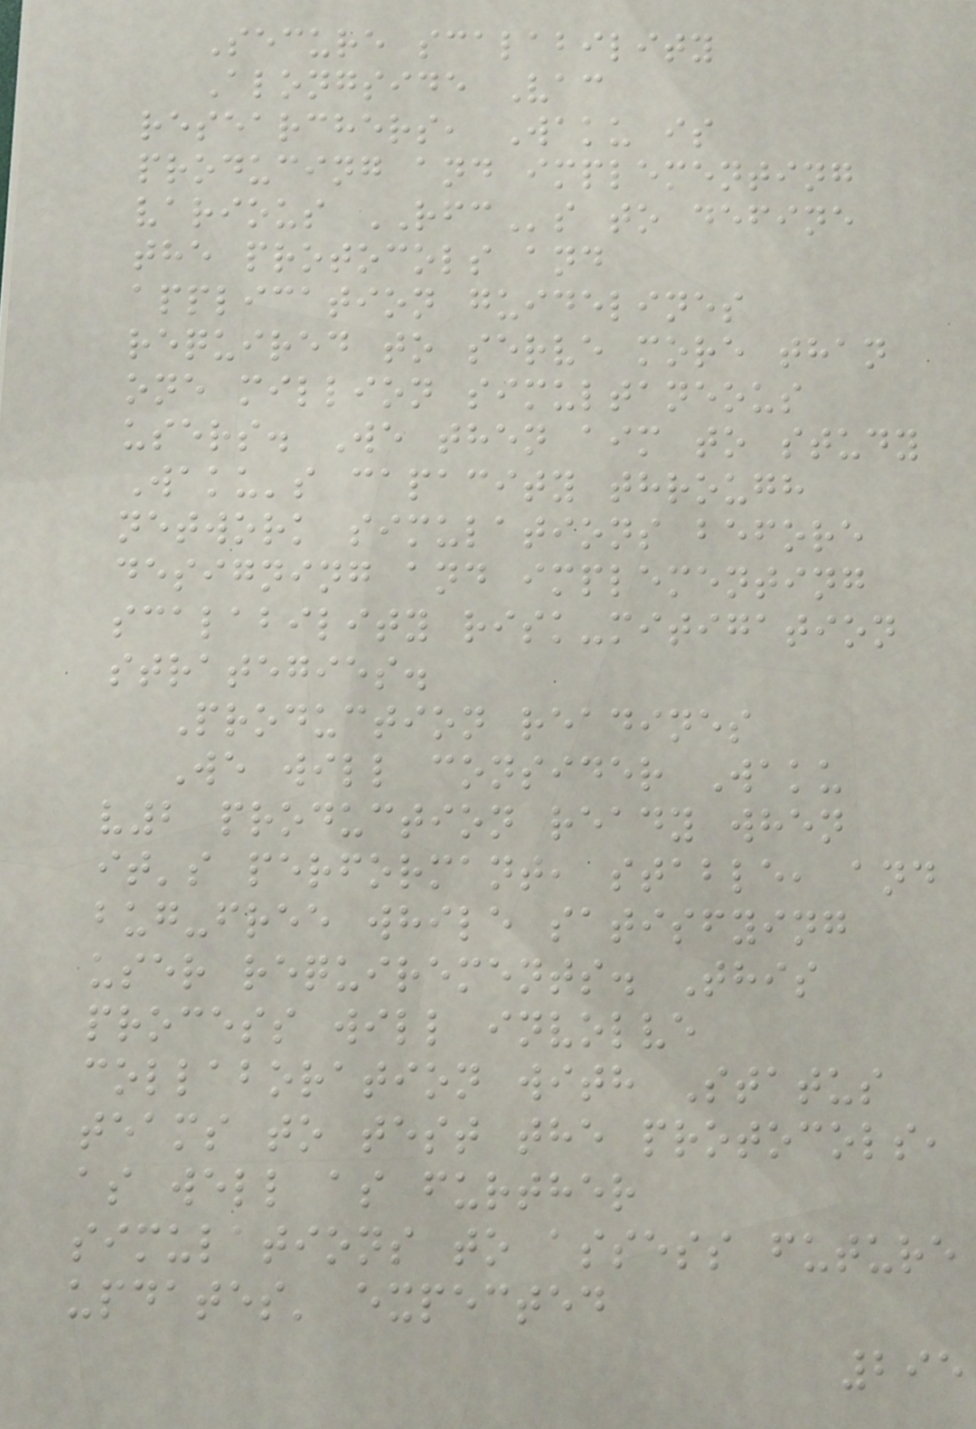Secure scalability
Alongside Vac
researchers, Waku is
producing and implementing
various RFCs to define
the protocols and
application guidelines
required to serve more than
one million simultaneous
users. We then aim to study
Waku's capacity through
network simulations before
designing and implementing
scalability risk-mitigation
strategies.
Production readines
We will consider Waku
v2 production ready when
it's performant, stable, and
bug-free while satisfying
user requirements. This
process will involve
collaboration with Status
teams to test the protocols,
as well as further
simulations to assess future
updates' expected
295
